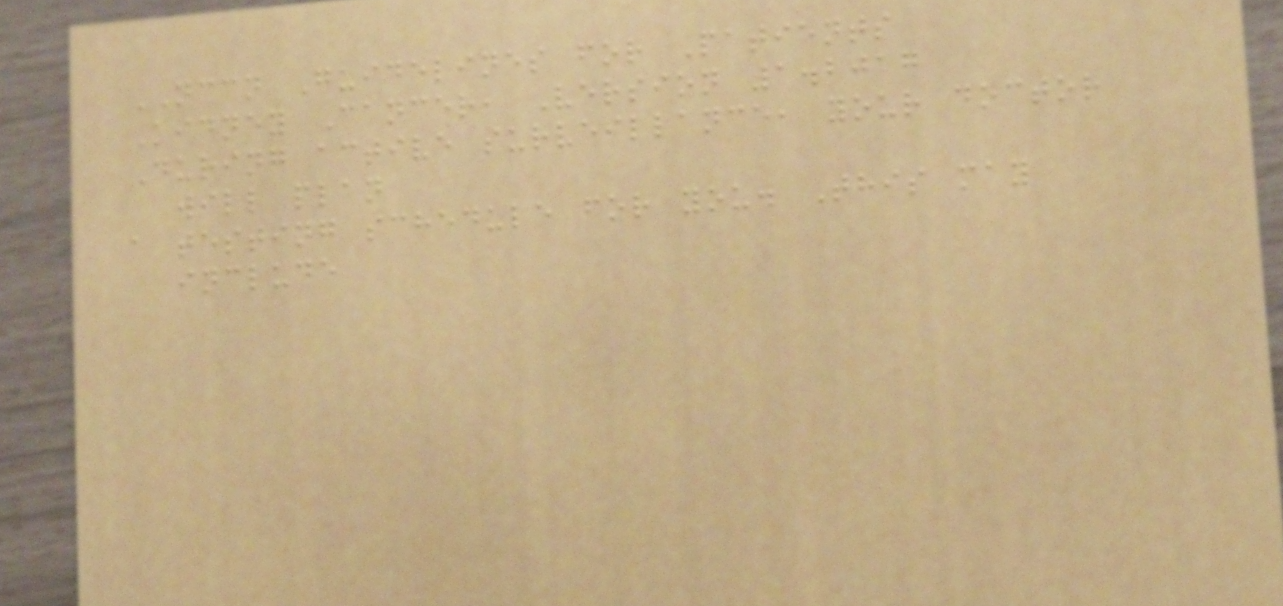NCCN Guidelines for Patients
Kidney Cancer, Version 1.2017
During active surveillance, your doctor
will plan
a testing schedule for you. This may
include
